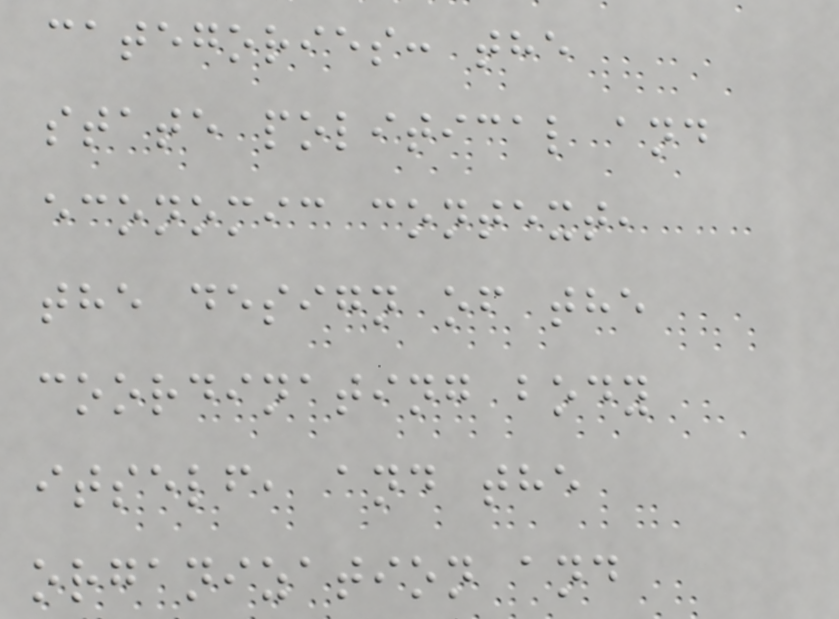categories: the
state political and
economic context,
the design of the
coordinating body
itself, and the
organization and
